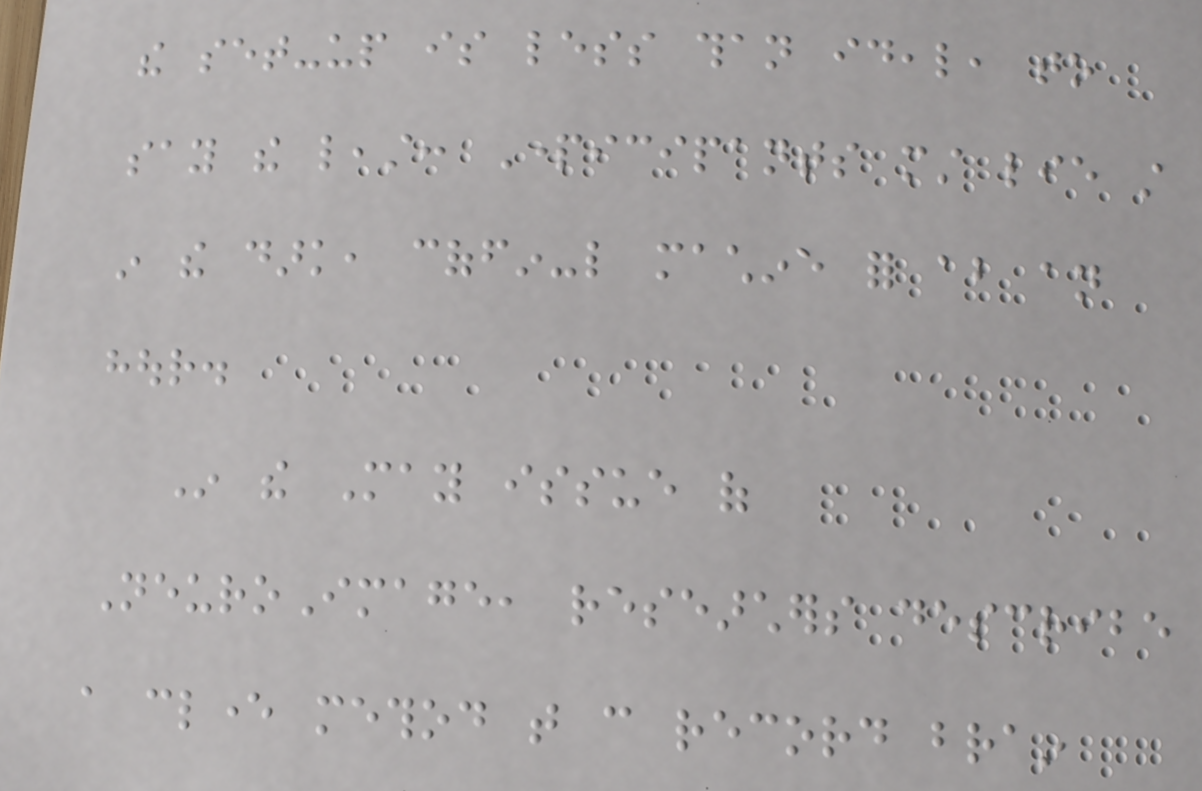the set-up is less than ideal, to
say the least: Participants must lie still
in the dark, coffin-like machine for about an
hour.
In the May issue of
NeuroImage, researchers describe
a clever method that can record brain
